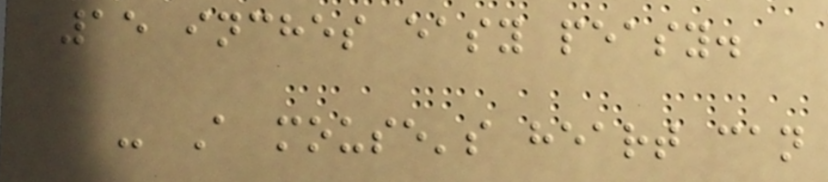15 inches easy peasy.
- A mouse's heart can
